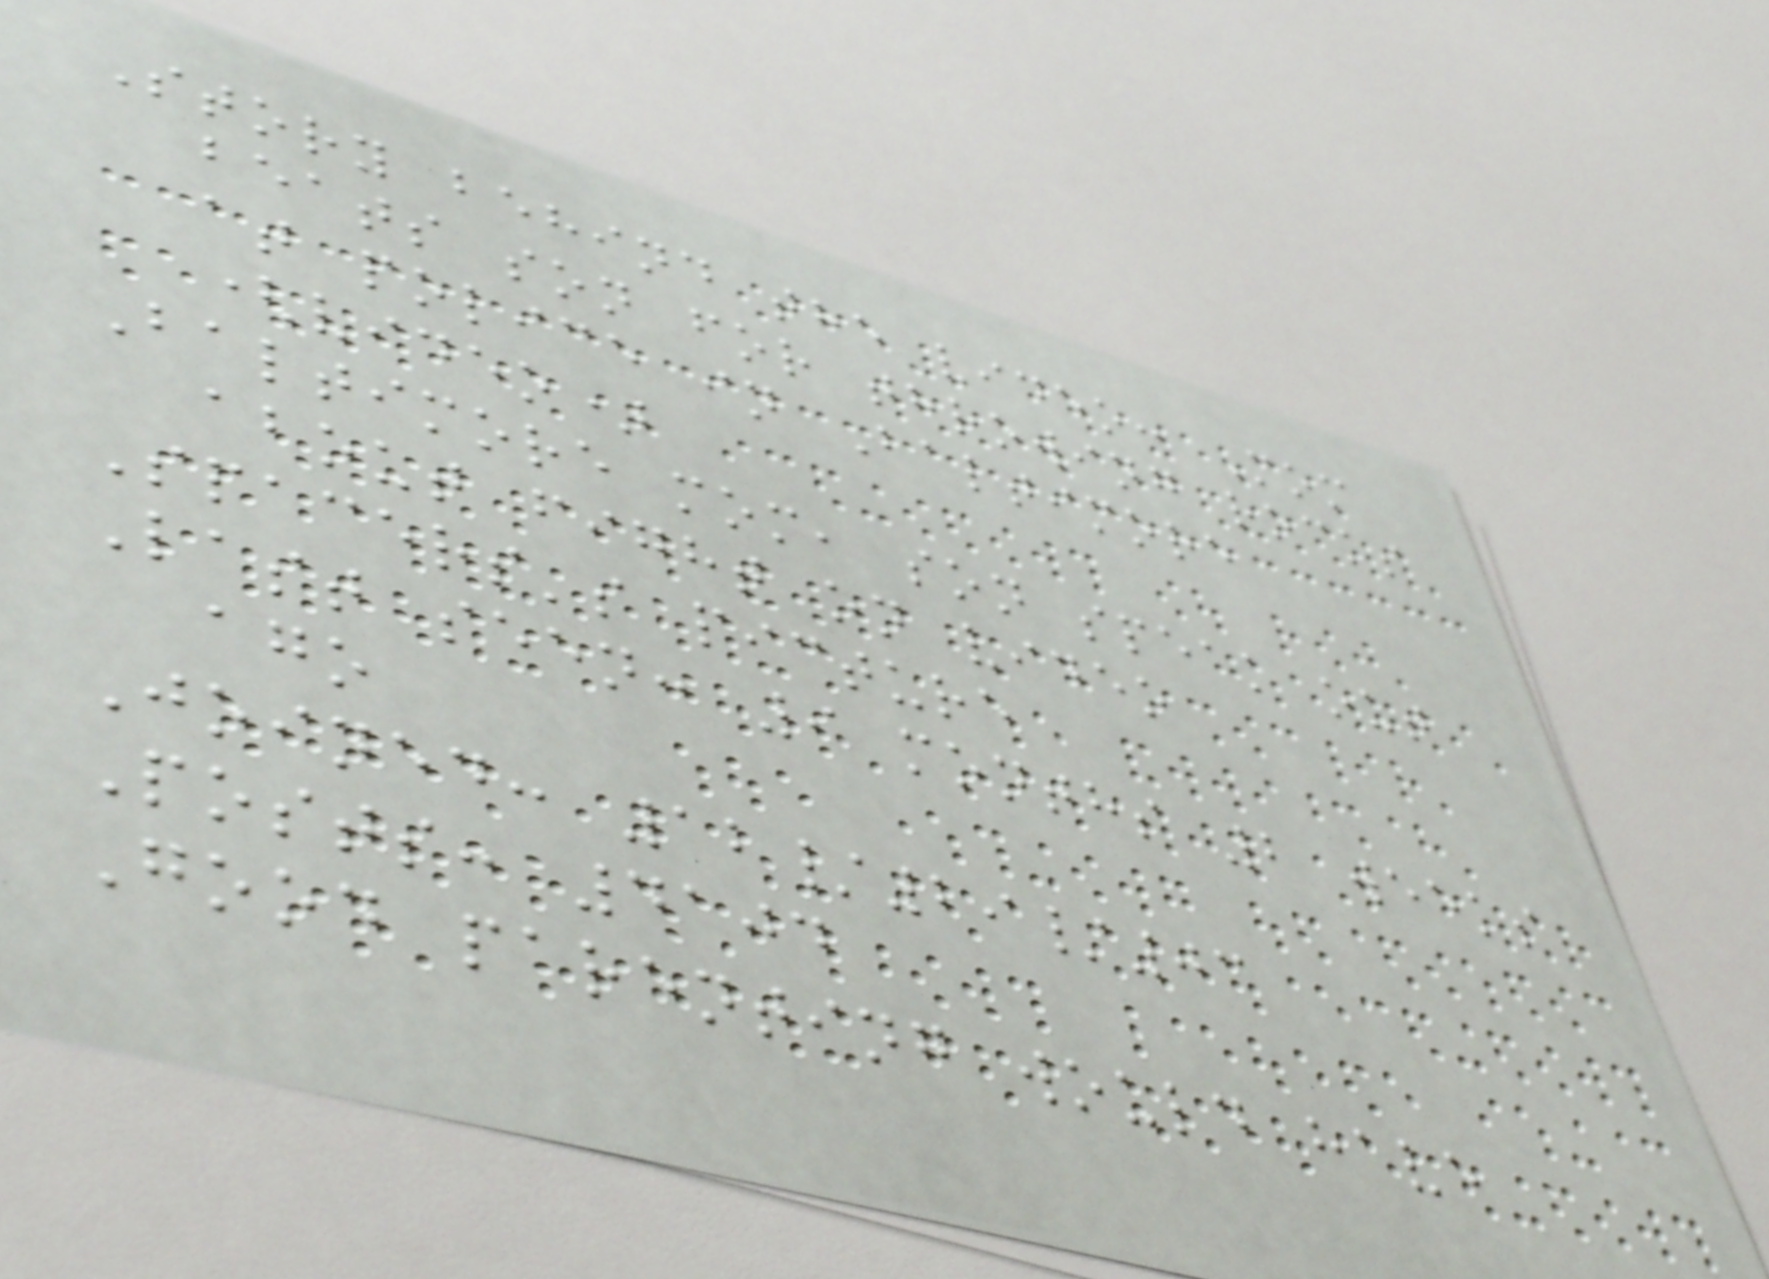Story behind the video: Mom
beats son for throwing rocks
at police in Baltimore
(video)
Baltimore mom, son speak out
about fight on video
Spacers's picture
Last seen: 9 months 2 weeks
ago
Joined: 12/29/03
Posts: 4104
Good parenting would have
